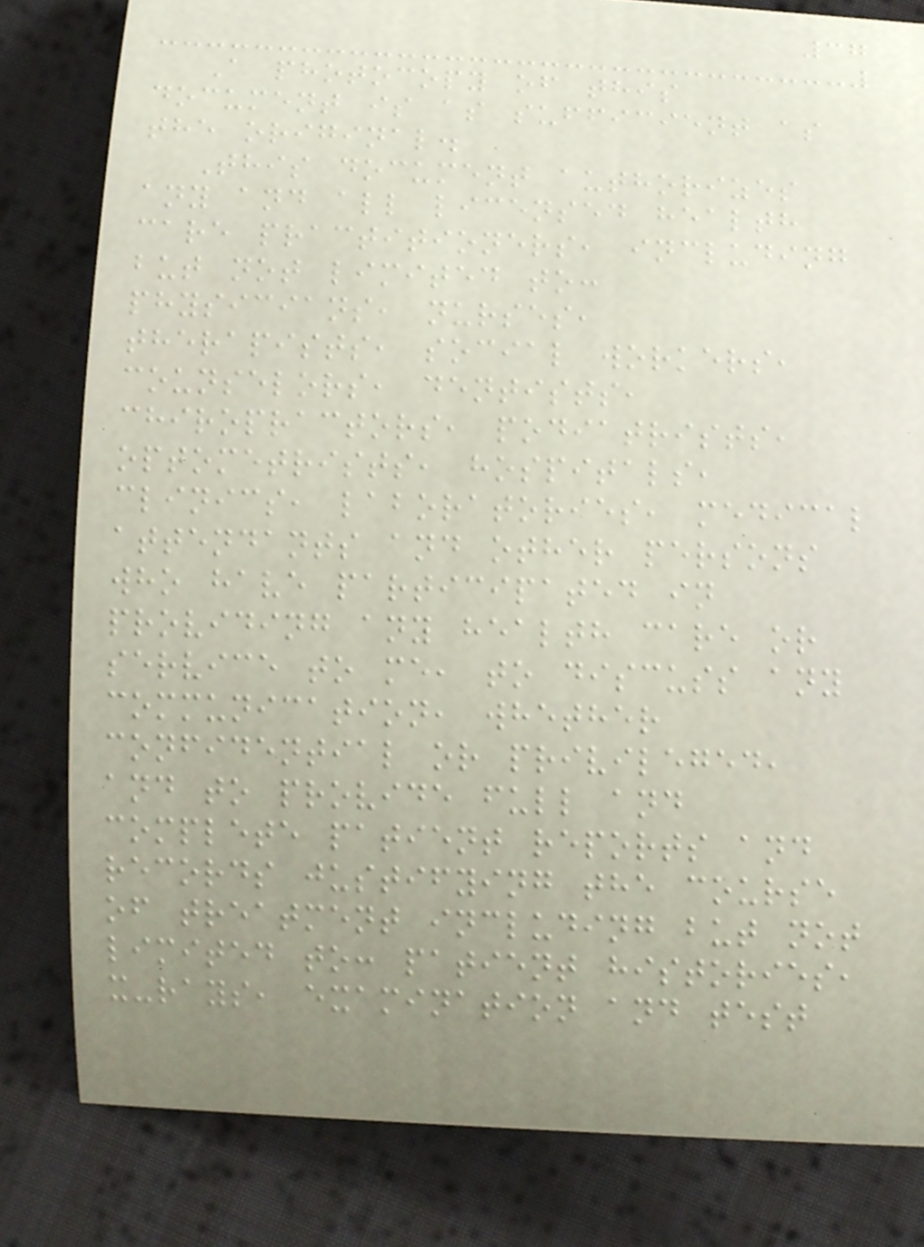37
A photocopy of this
document is as sufficient as
the original.
This document authorizes
any and all licensed health
care practitioners, including
but not limited to:
physicians, nurses,
therapists, social workers,
counselors, dentists,
chiropractors, podiatrists,
optometrists, hospitals,
clinics, laboratories, medical
attendants and other persons
who have participated in
providing any health care or
service to me, to discuss any
communication, whether
confidential or privileged,
and to provide full and
complete patient reports and
records justifying the course
of treatment including but not
limited to: patient histories,
x-rays, examination and test
